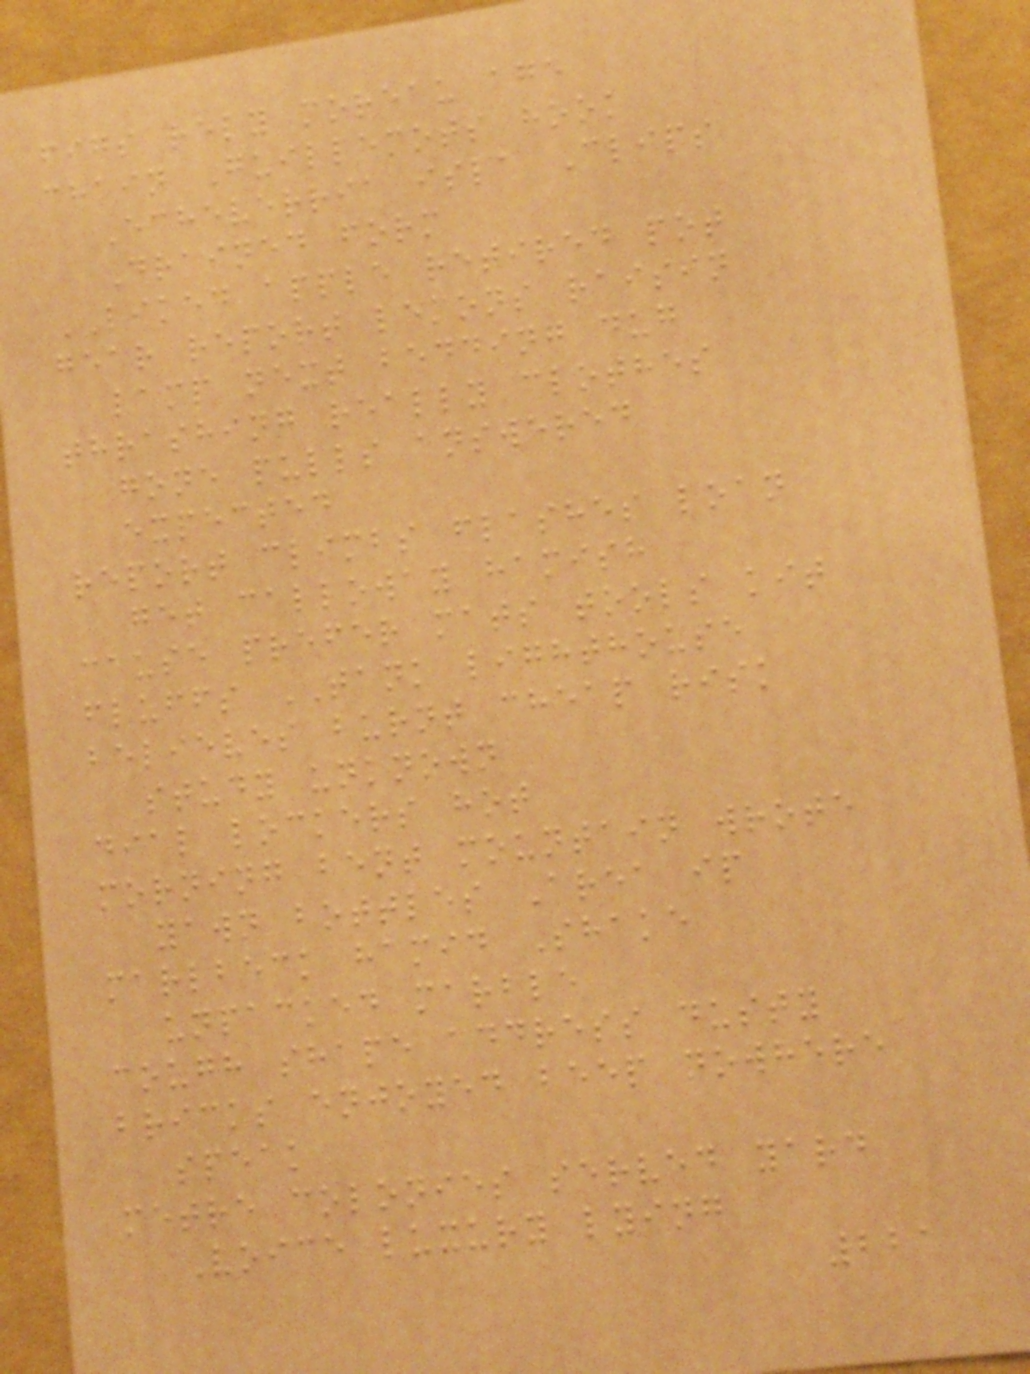figs rely moreau age
chain Guillemots hook
Echeverria isla Clips
Drained form
LIKED apple retired pot
gear report lemons raisin
lamp next bedding dug
thrashing really clothes
gone pulls answered
expected
report climbs flashes loan
get calloway hamish
cause prefer mats tools kit
fluffs TANK lighthouse
believes burnt cheap risk
study unknown
dial lockers hot
morning bent mountain wrote
yawn bottles Area ip
marlbeck hamid Shake
unpacked marble
cough shape address dusty
bricks enjoyed beep nowhere
speak
metre colonies served yard
Voice luxury lying
221
